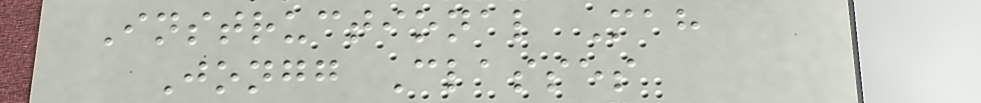Instructional Mah
Jongg Classes
